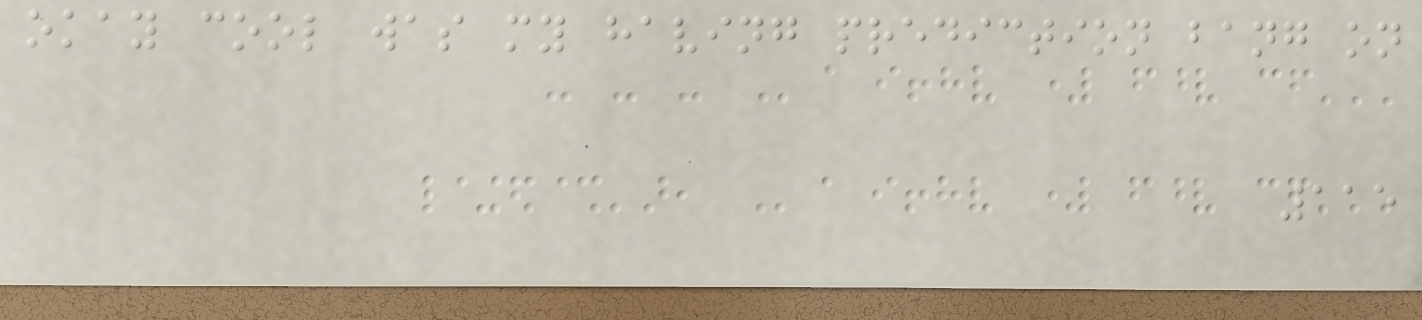okay cool was my having prediction bang on
115
